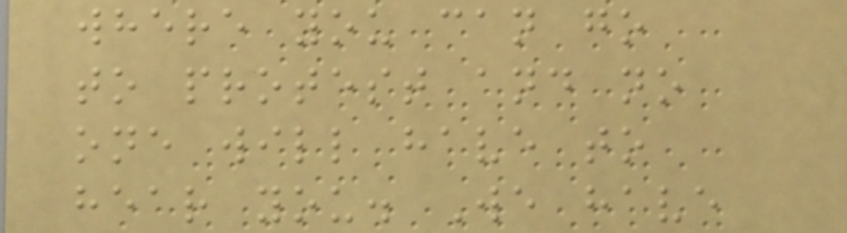where you can go
to protest and no
one will have to
hear you. We have
